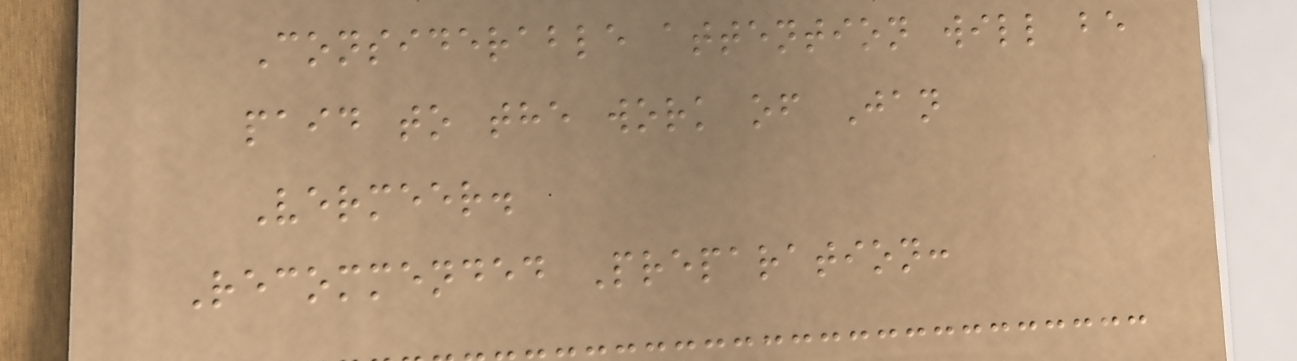Considerable attention will be
paid to the work of Jan
Vermeer.
Recommended Preparation:
